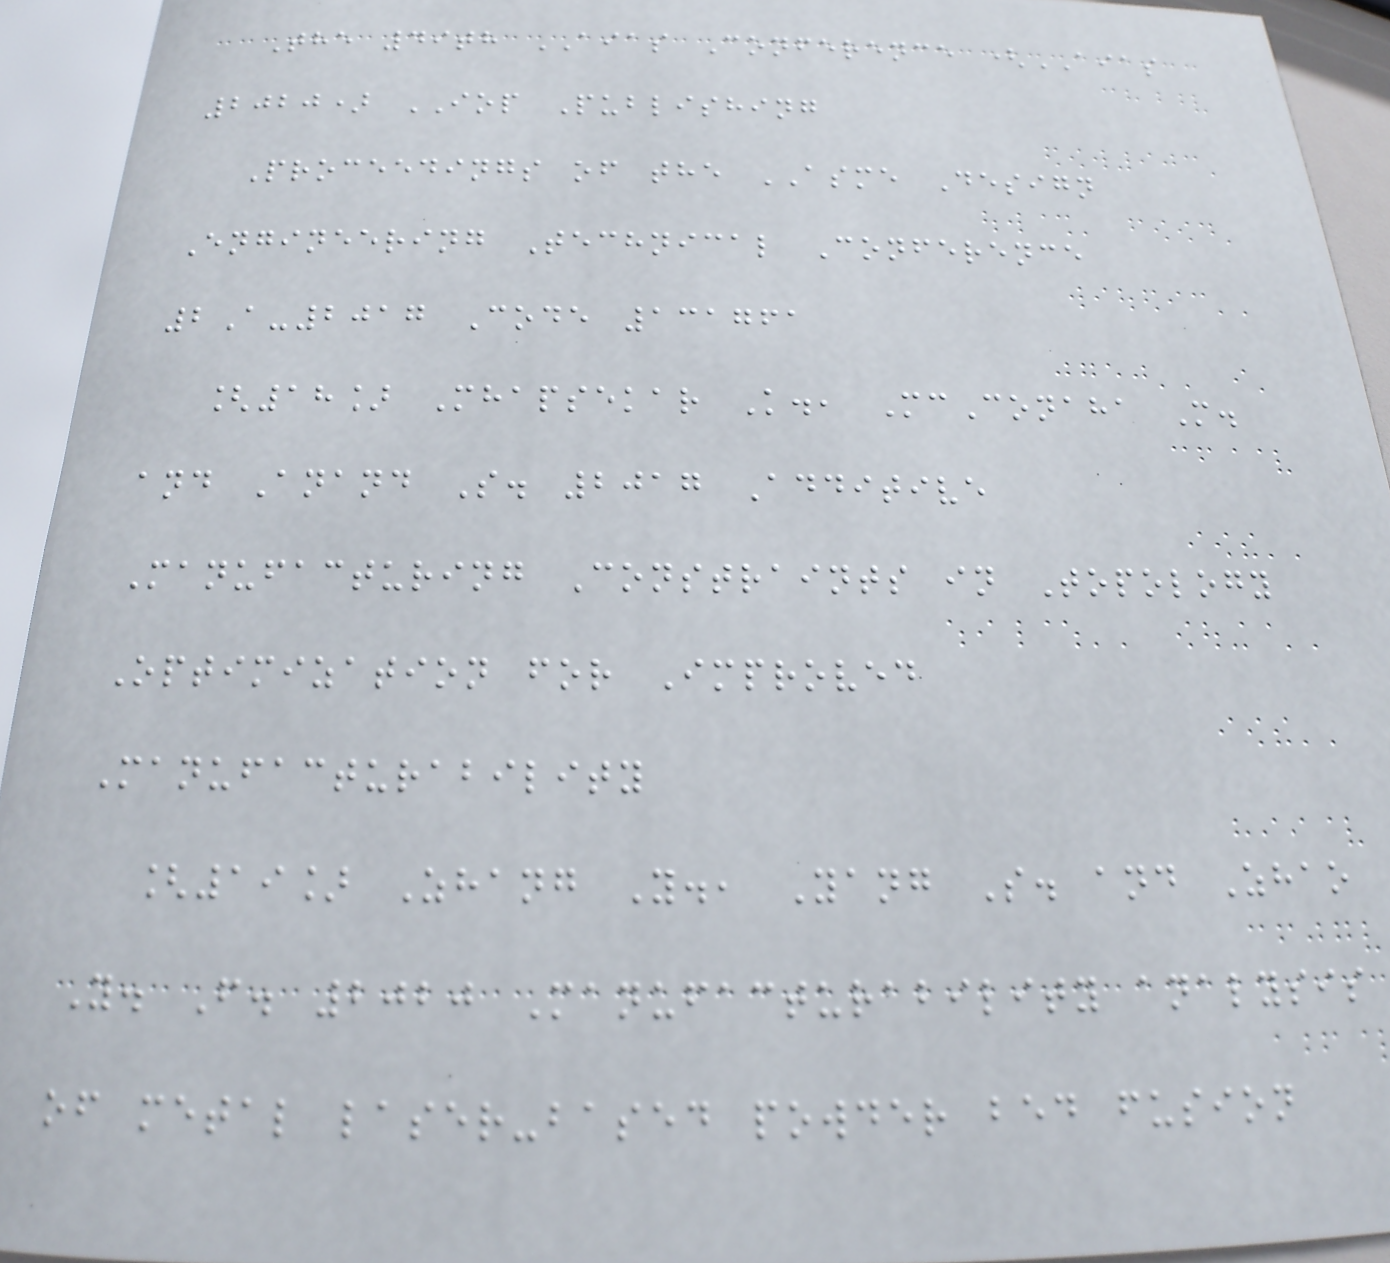The 49th AIAS Conference (AIAS
2020) IOP Publishing
Proceedings of the ASME Design
Engineering Technical Conference
2A-2017 Code 131761
[18] Mhapsekar K., McConaha M.
and Anand S. 2017 Additive
Manufacturing Constraints in Topology
Optimization for Improved
Manufacturability
[19] Zhang Y., Yang S. and Zhao
Y. F. 2020 Manufacturability analysis
of metal laser-based powder bed fusion
